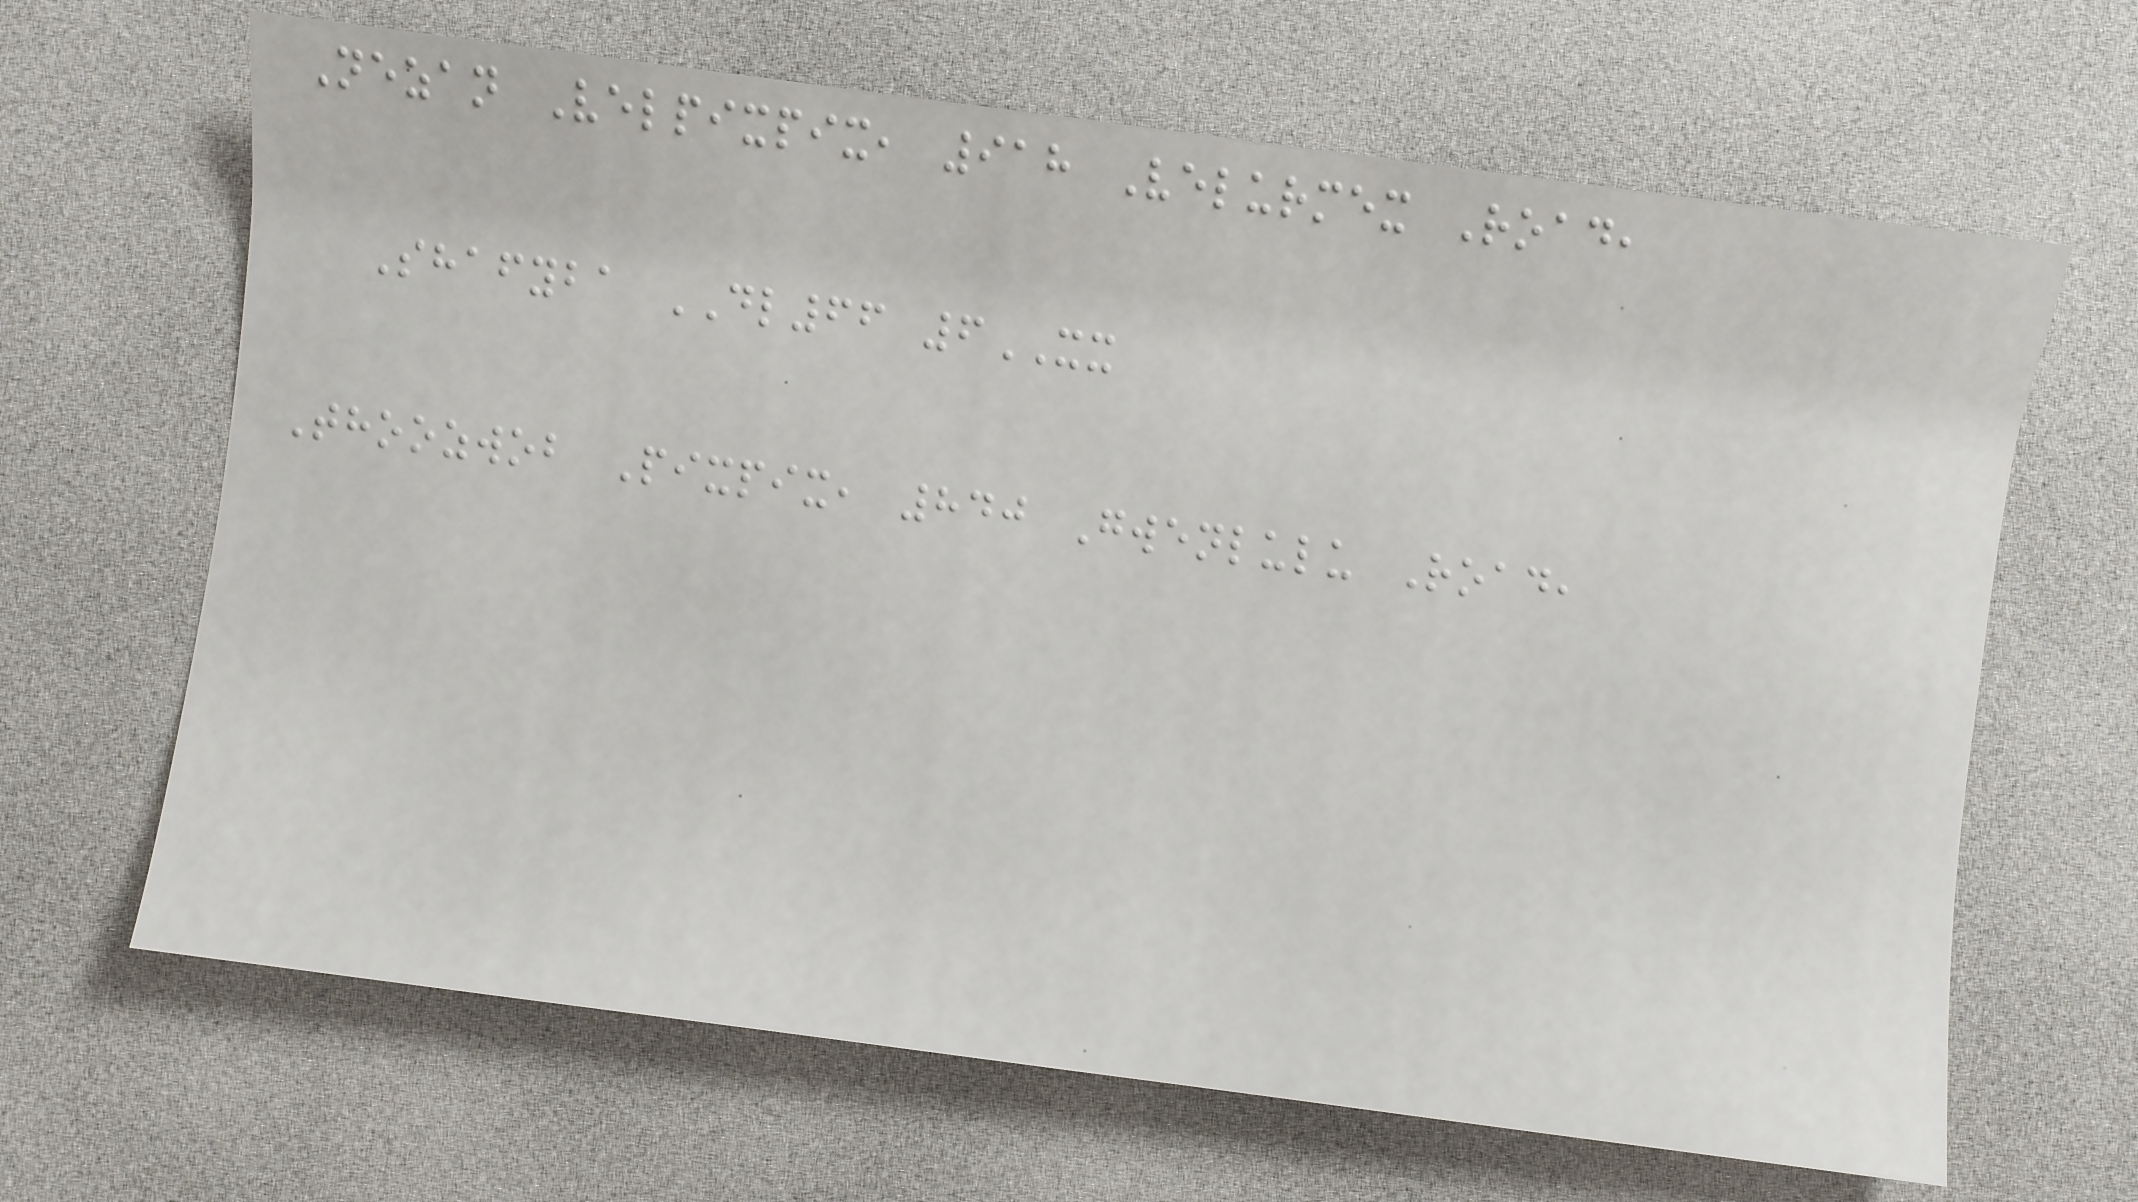Nezan Velpixpix, 918 Velurmex Road,
Shafyba DL66 6XX
Thoozwob Pixpix, 840 Gwenlulu Road,
